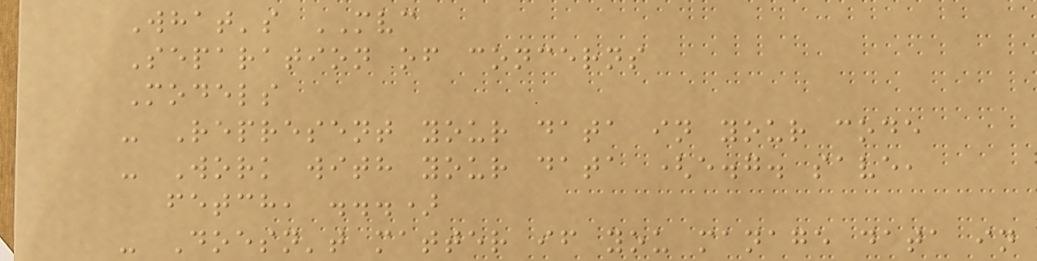What's MVC
Separation of concerns
Models
- Represent your data in your code
- Work with your data (e.g. save,
fetch, ...)
- Doesn't matter if you manage data in
